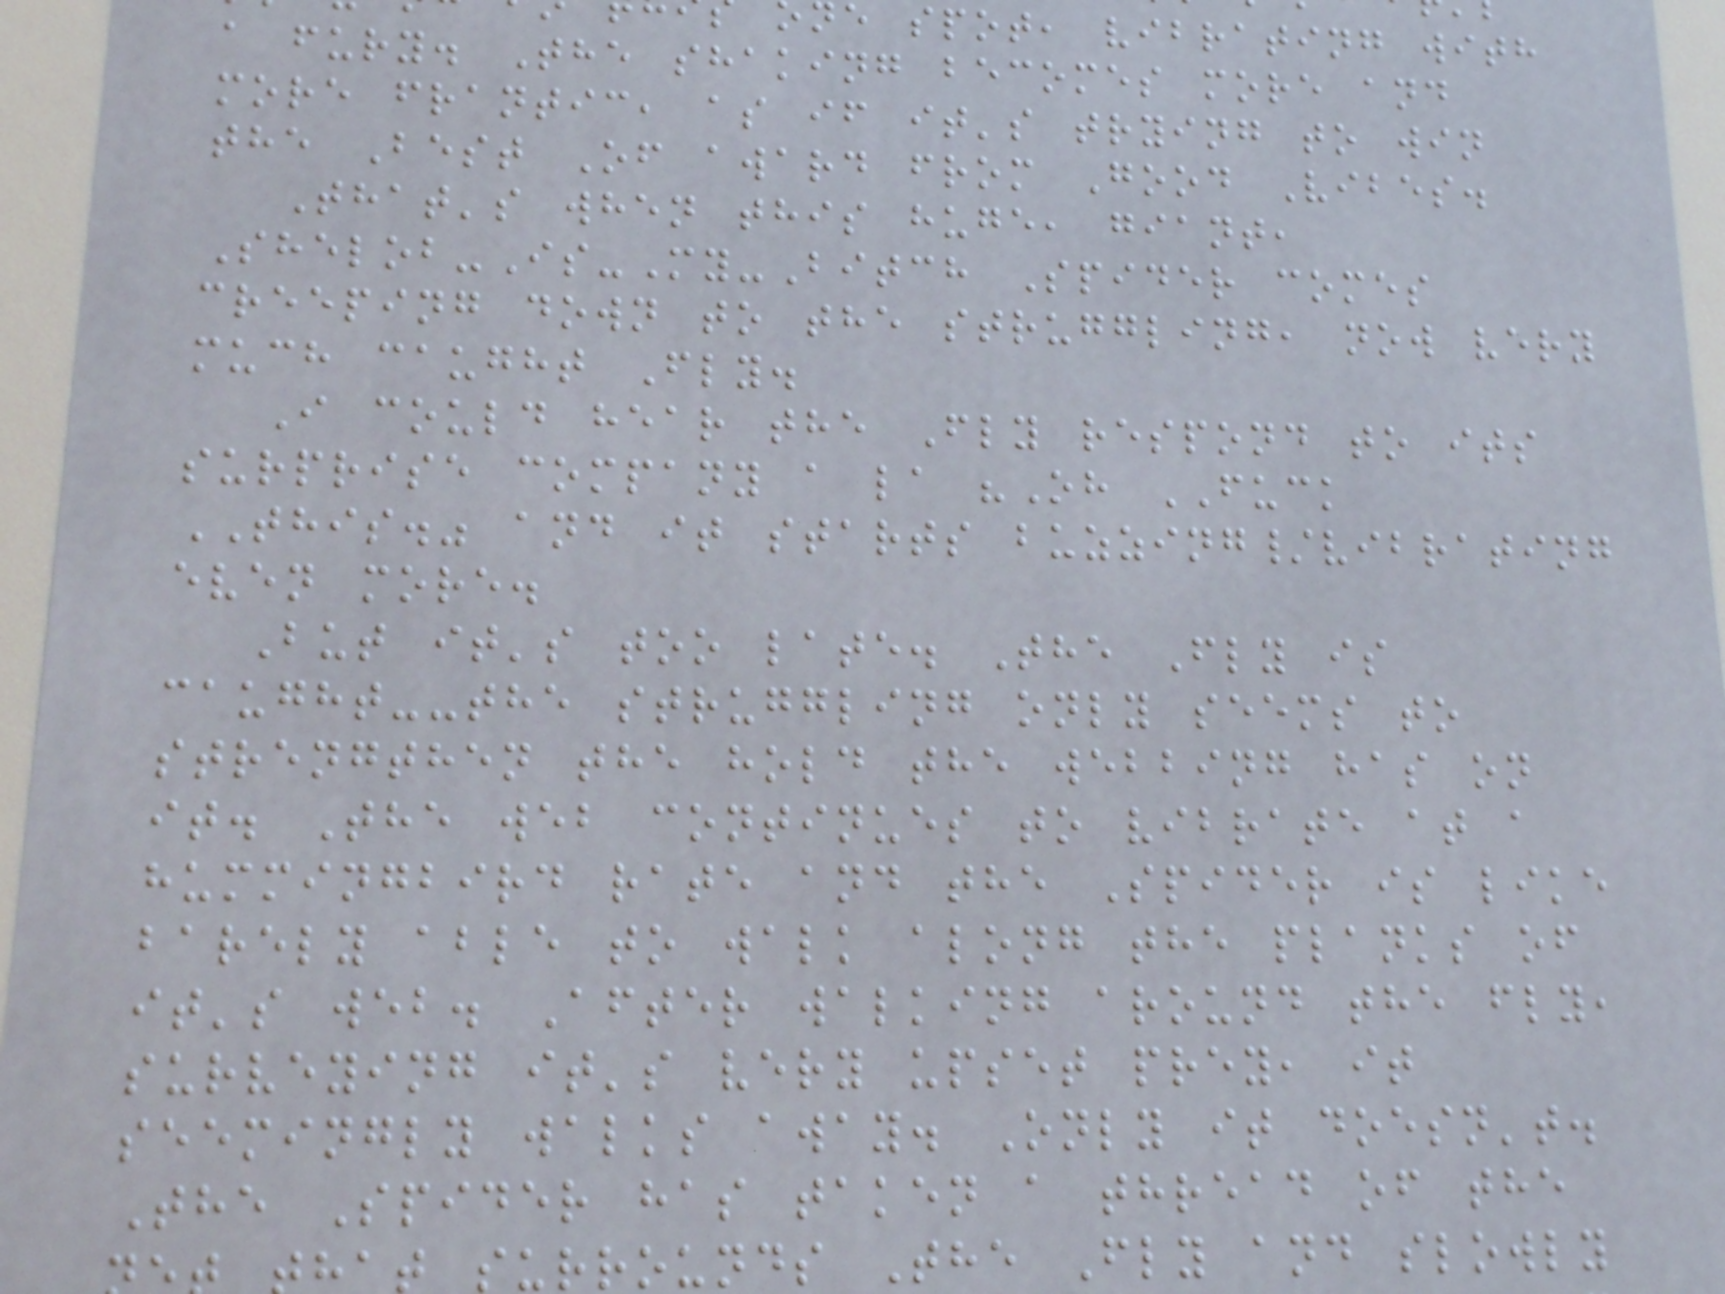e spot, vibrating with
a fury. The shaking becomes more and
more frantic, as if it's trying to win
the Best Of award from Good Vibes.
That's when this huge, giant,
Shelob-Is-My-Bitch Spider comes
creeping down to the struggling, now very
much caught Fly.
I could hear the Fly respond to its
surprise company a la "Oh FUCK
THIS." and it starts buzzing/vibrating
even more.
But it's too late. The Fly is
caught--the struggling only seems to
strengthen the hold the webbing has on
it. The web continues to vibrate at a
hummingbird rate and the Spider is like
barely able to walk along the planks of
it's web. After walking around the fly,
surveying it's very upset prey, it
seemingly walks away. Only it doesn't.
The Spider has taken a thread of the
surrounds The Fly and slowly
